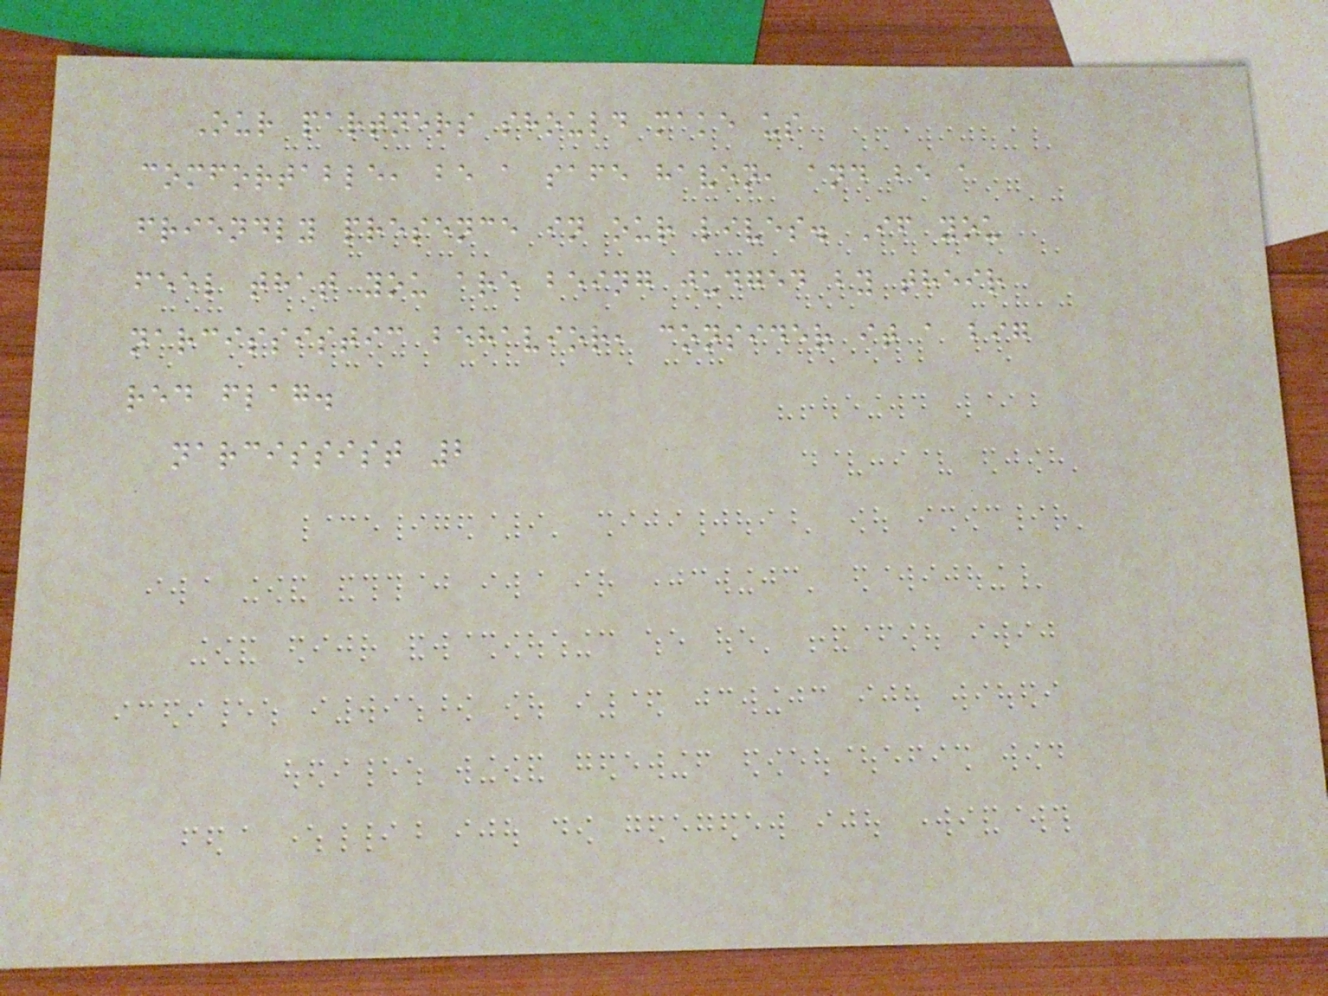Our partners should make us
comfortable, be a safe haven, and be a
friendly presence in our lives. If you
feel that you are being judged by their
narcissistic behavior, consider it a big
red flag.
narcissist 2
